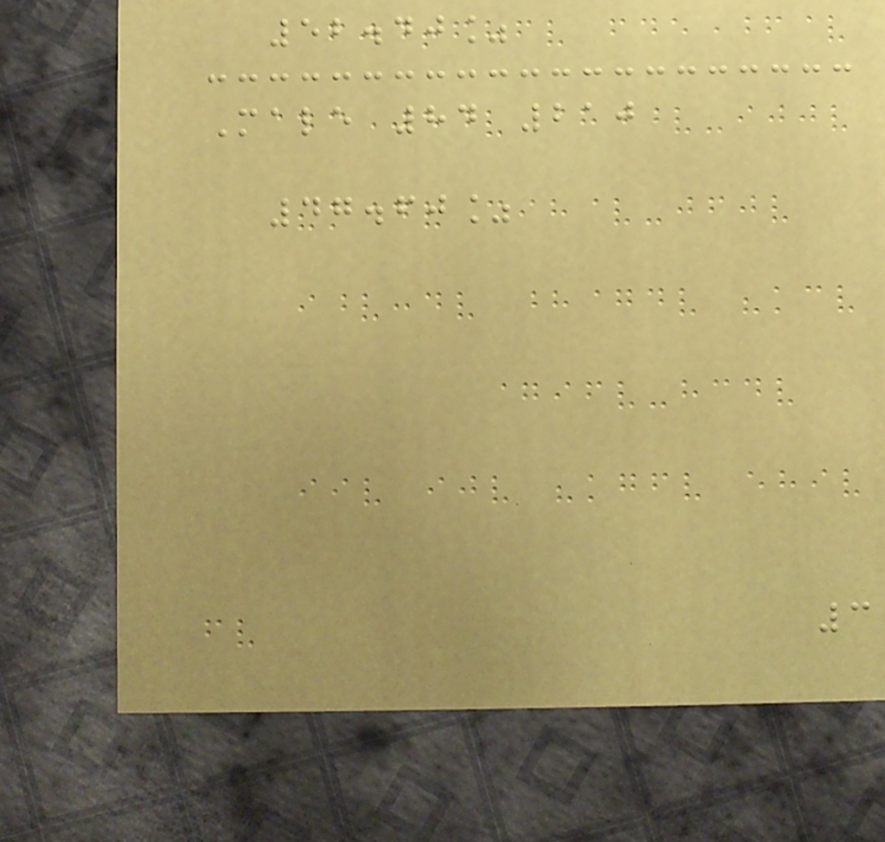52.40%
Male 84 210
47.60%
3
